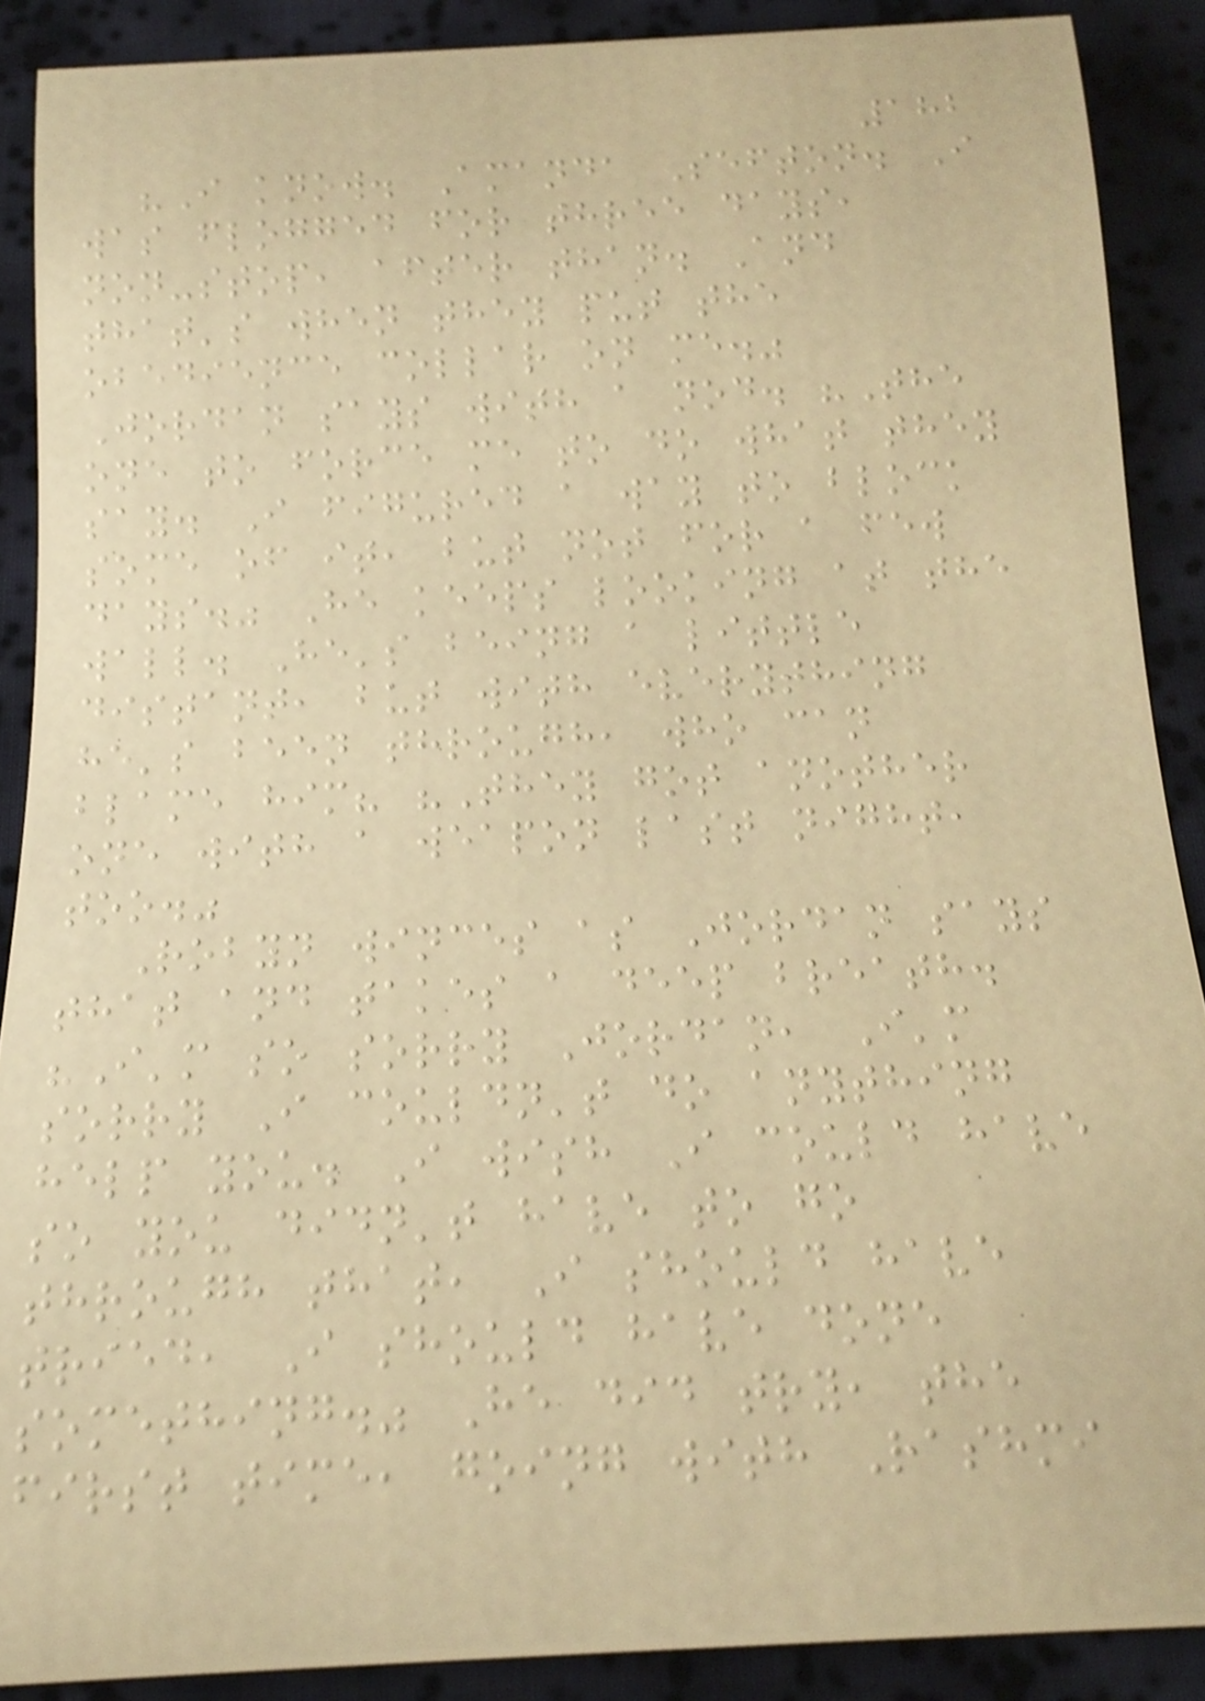182
"I know. Amanda Sefton. I
was flogged for three days,
non-stop, after than. And
that's when they put the
obedience collar on me."
Jordan says with a nod. "The
one to force me to do what they
say. I figured a way to block
some of it, but not for a few
days." He keeps looking at the
wall. He's being a little
distant, but with everything
he's been through, who can
blame him? "They got another
one with a weapon last night,
too."
Robyn winces as Jordan says
that and takes a deep breath.
"I'm so sorry Jordan, I'm
sorry I couldn't do anything
help you. I wish I could have
so you didn't have to go
through that, I should have
tried, I should have done
something." He did try, the
first time, going with Rashmi
